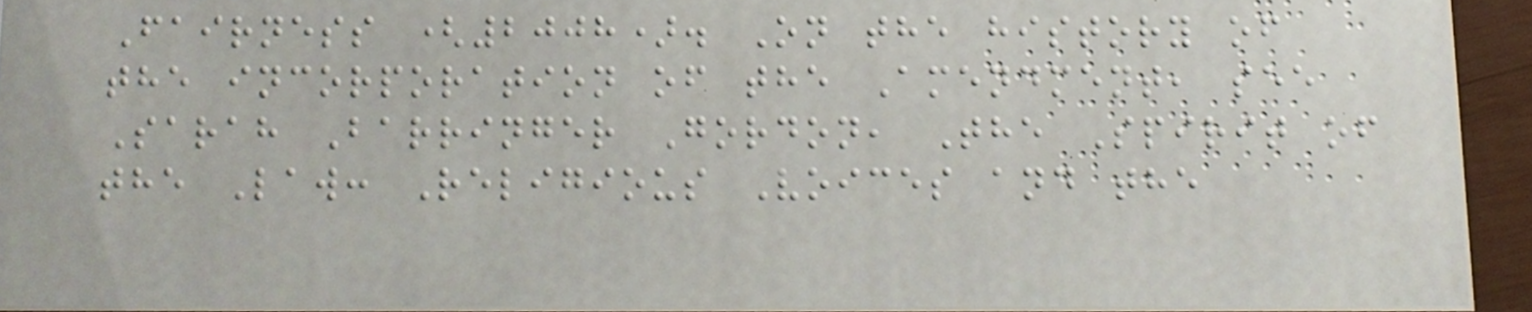Fairness (2008). On the history of
the incorporation of the Amendment, see
Sarah Barringer Gordon, The Spirit of
the Law: Religious Voices and the
